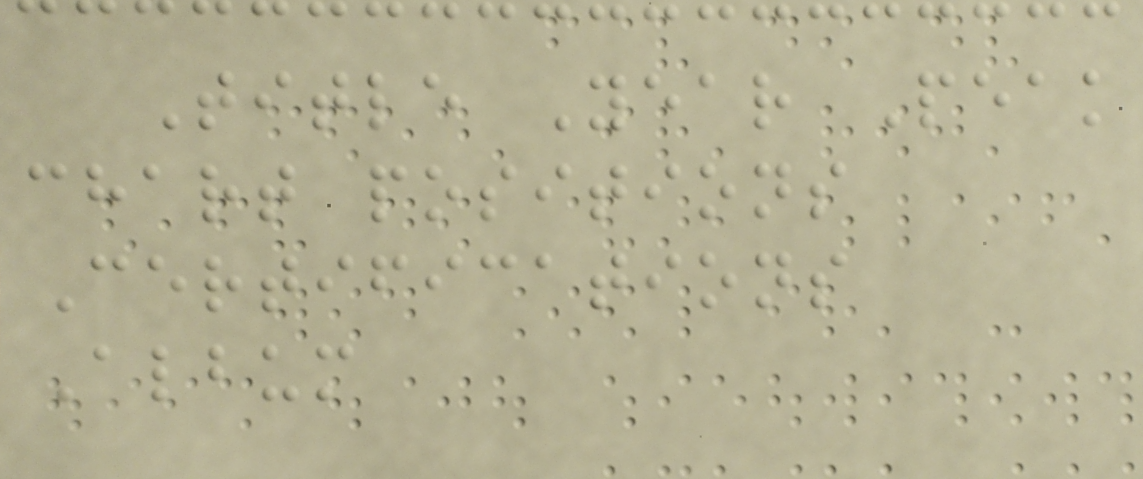Title Year Peak
chart positions
Certifications
Album
